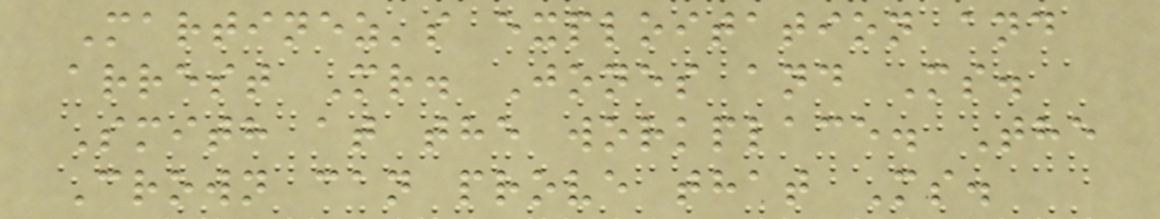Martinez's exploitation and
arrest Mr. Jones and Ms.
Smith at the workplace. The
Crown can prove that Ms.
